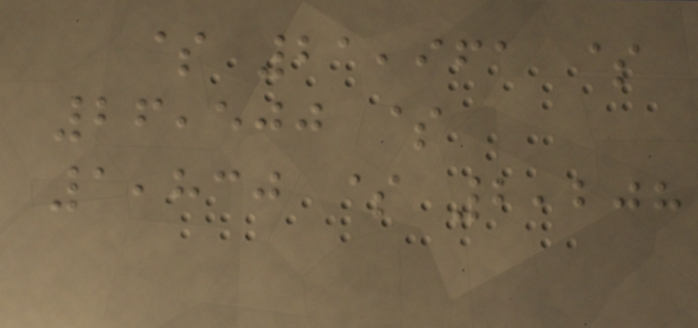$ 21,961 $
26,500 $
1,830 $ 2,208
